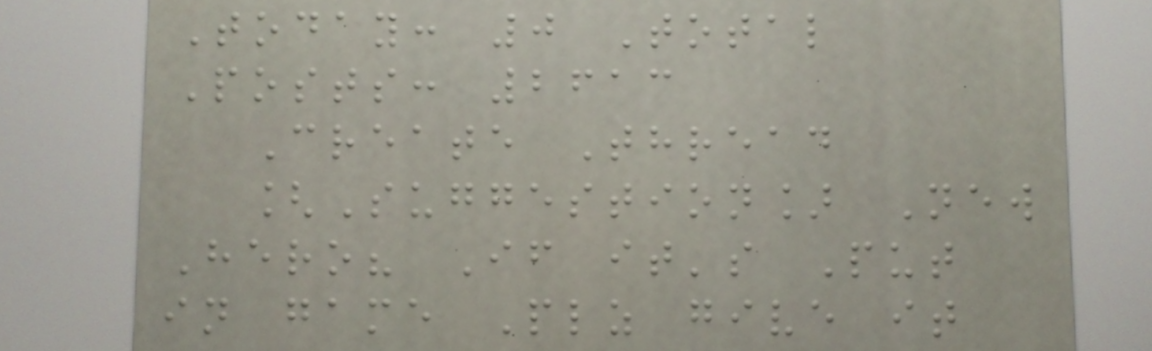Today: 0 Total
Posts: 2613
Create Thread
[Suggestion] New
Hero? If it's Put
in game Plz give it
